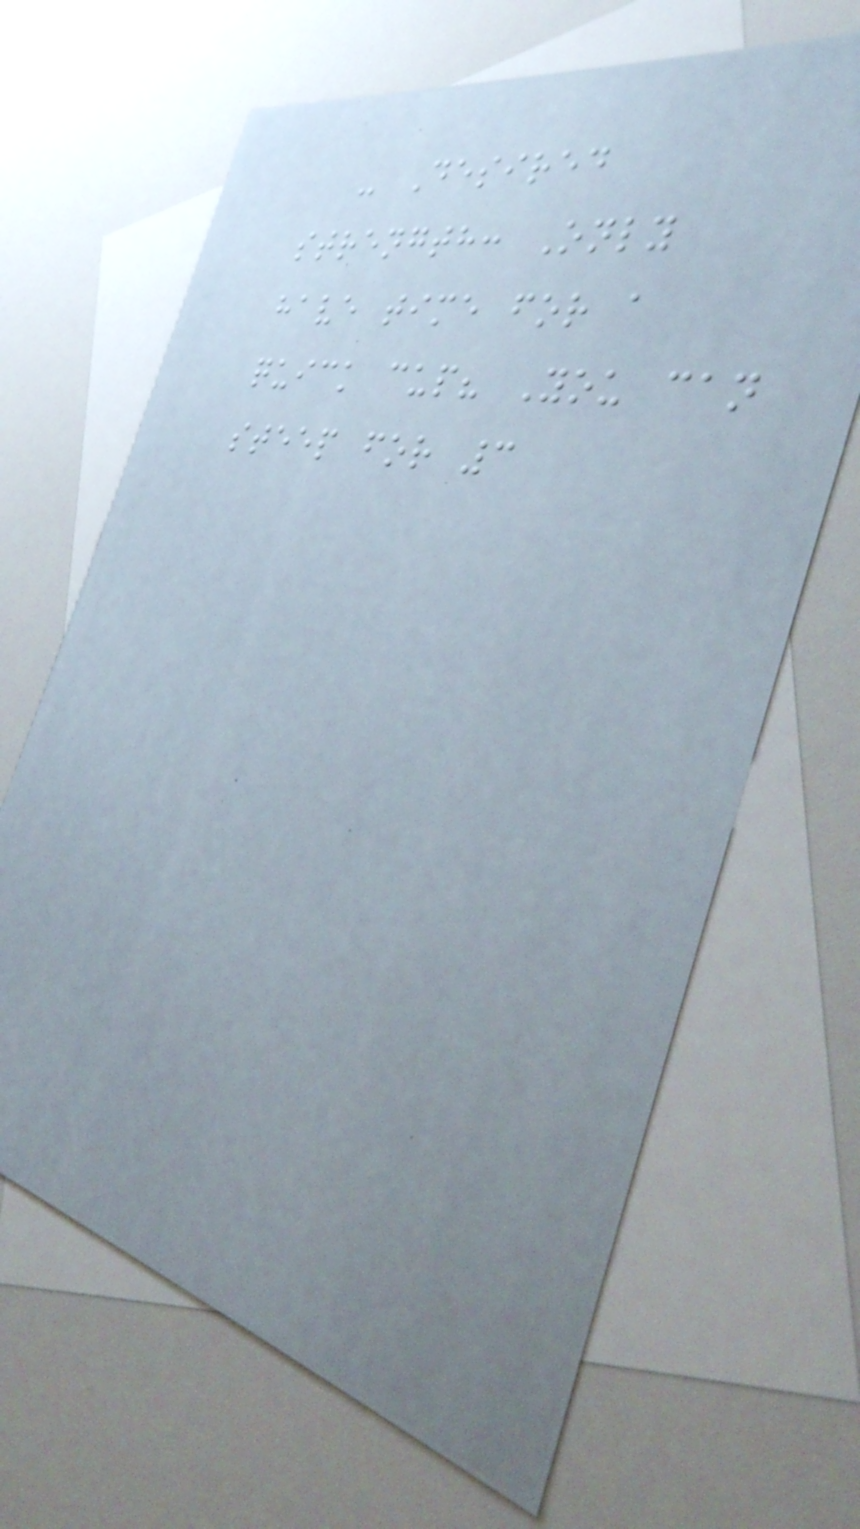- Desired
strength: Only
have time for a
quick cup? You can
steep for 3
